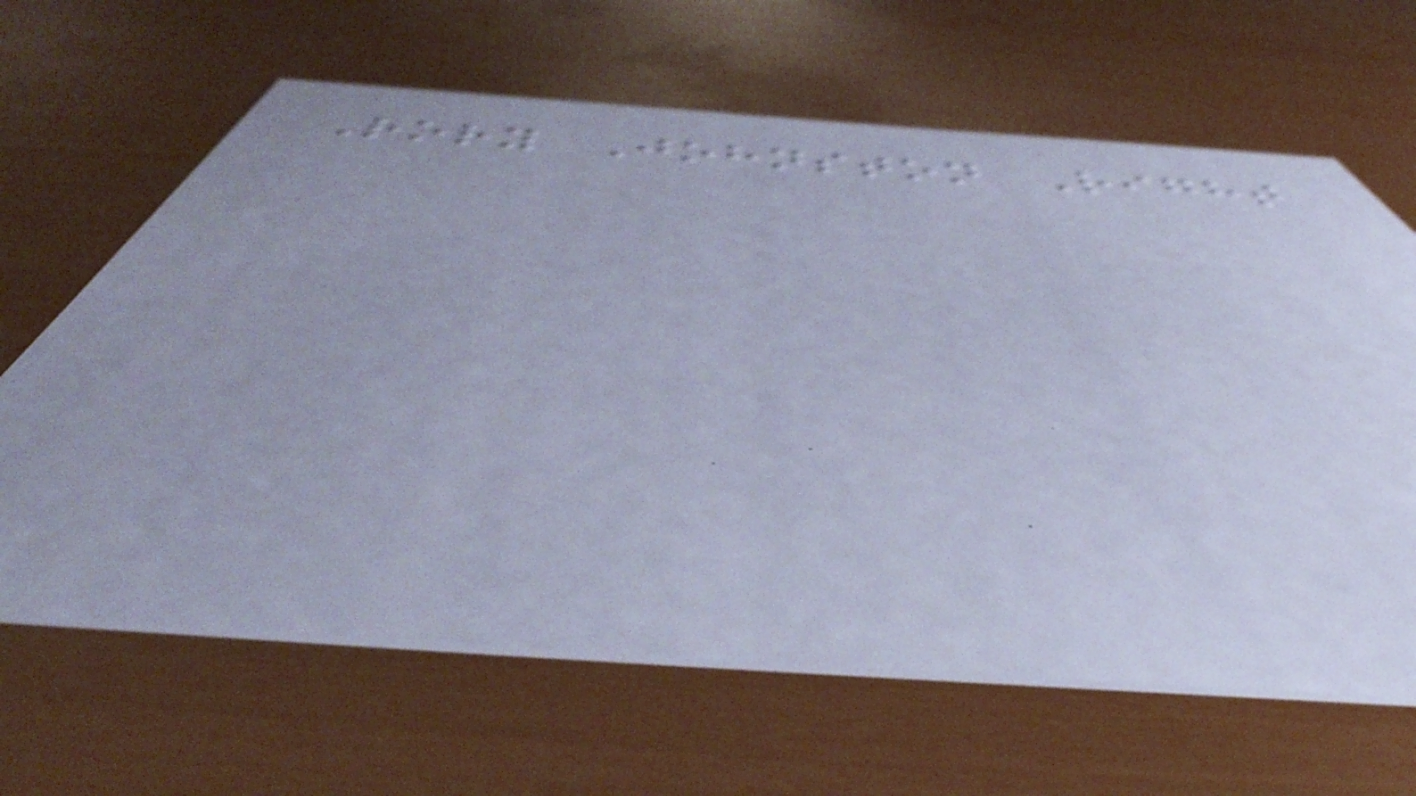Rory Johnston Right
